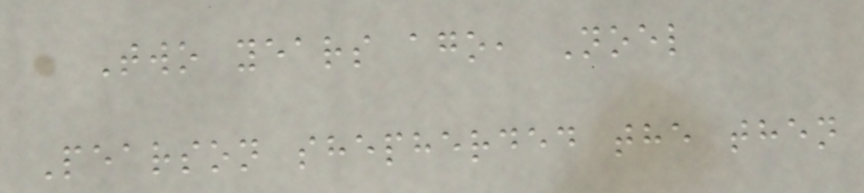Two years ago, Noel
Pearson shepherded the then
